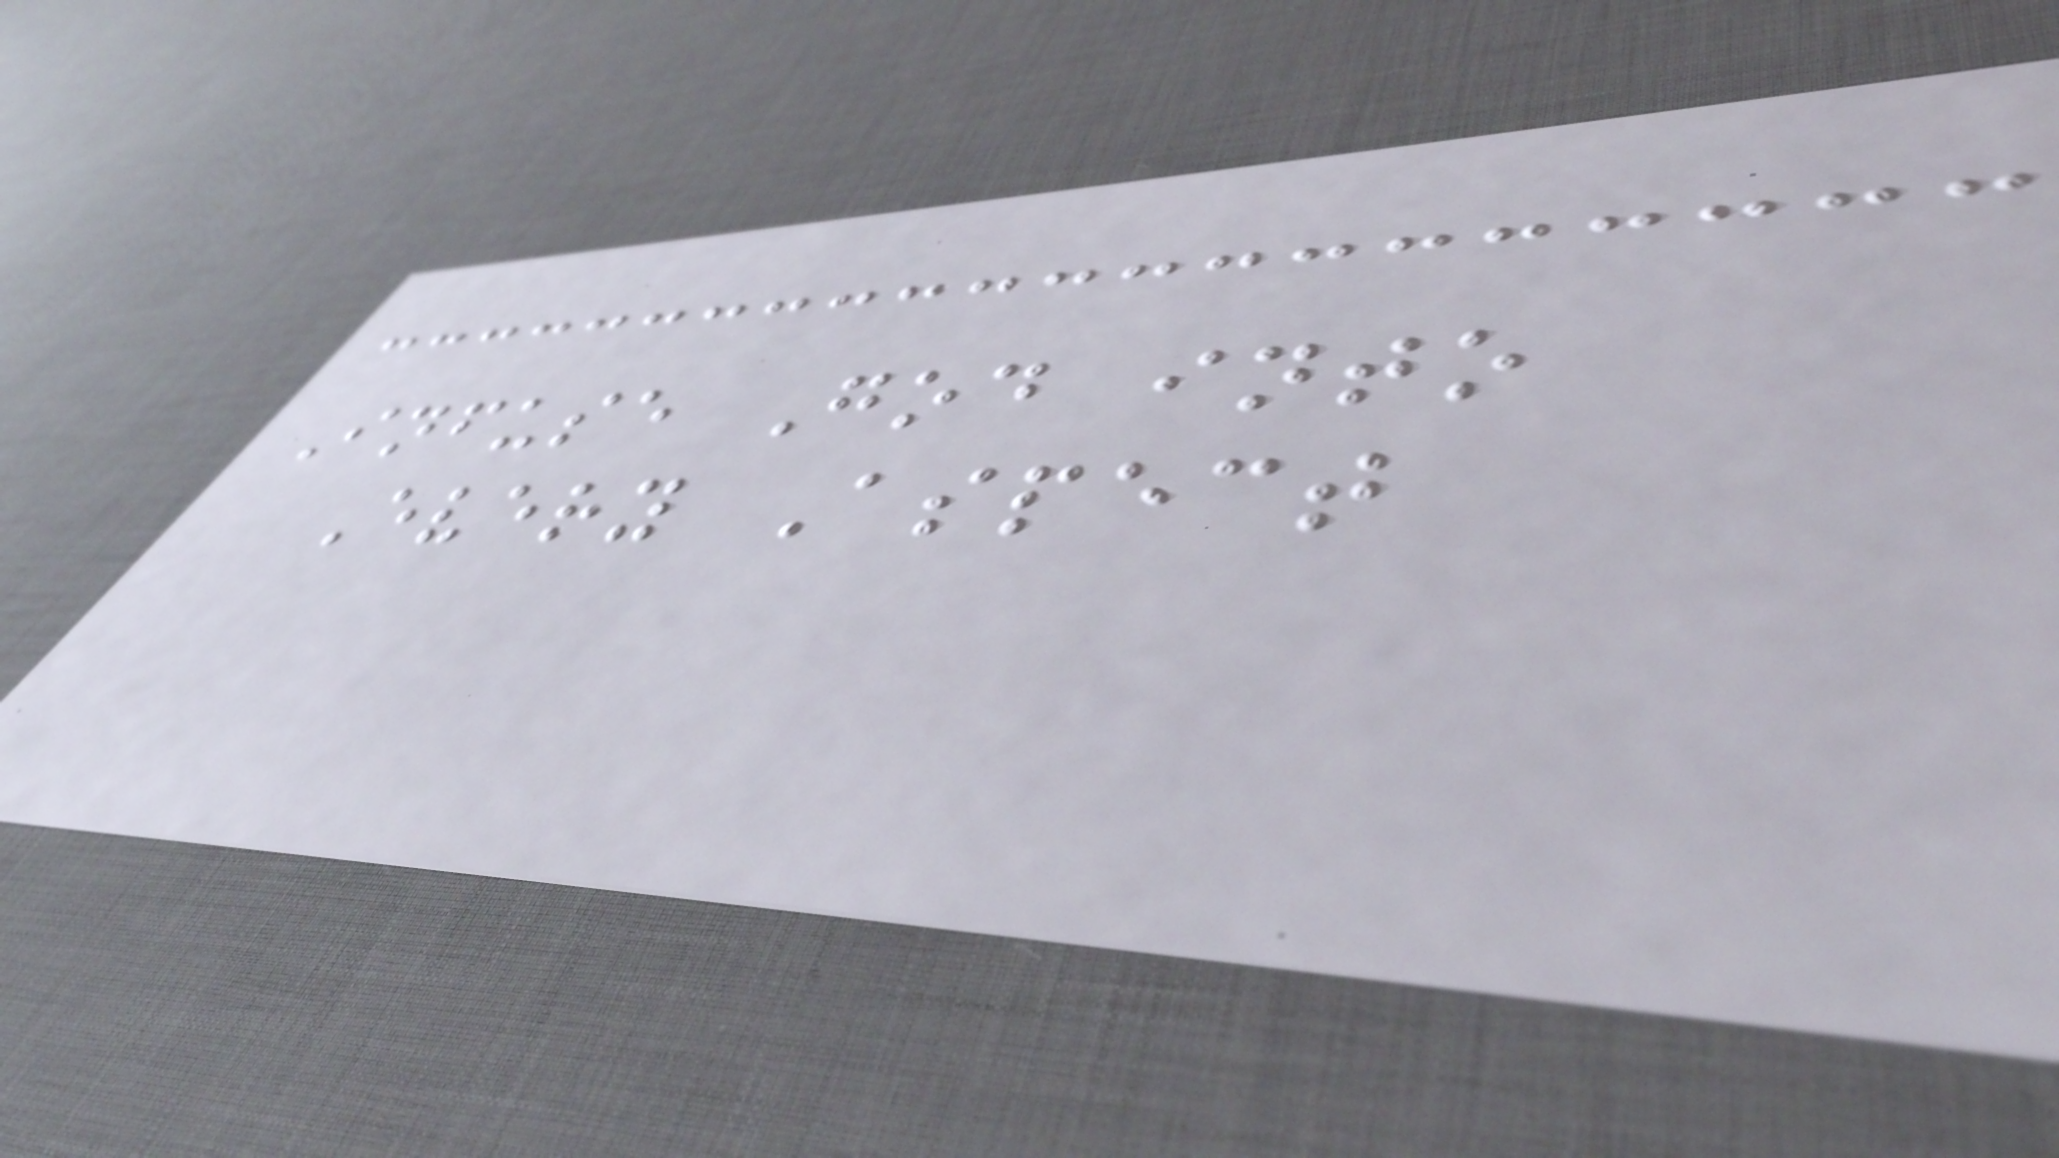Infuse God into
Every Aspect
